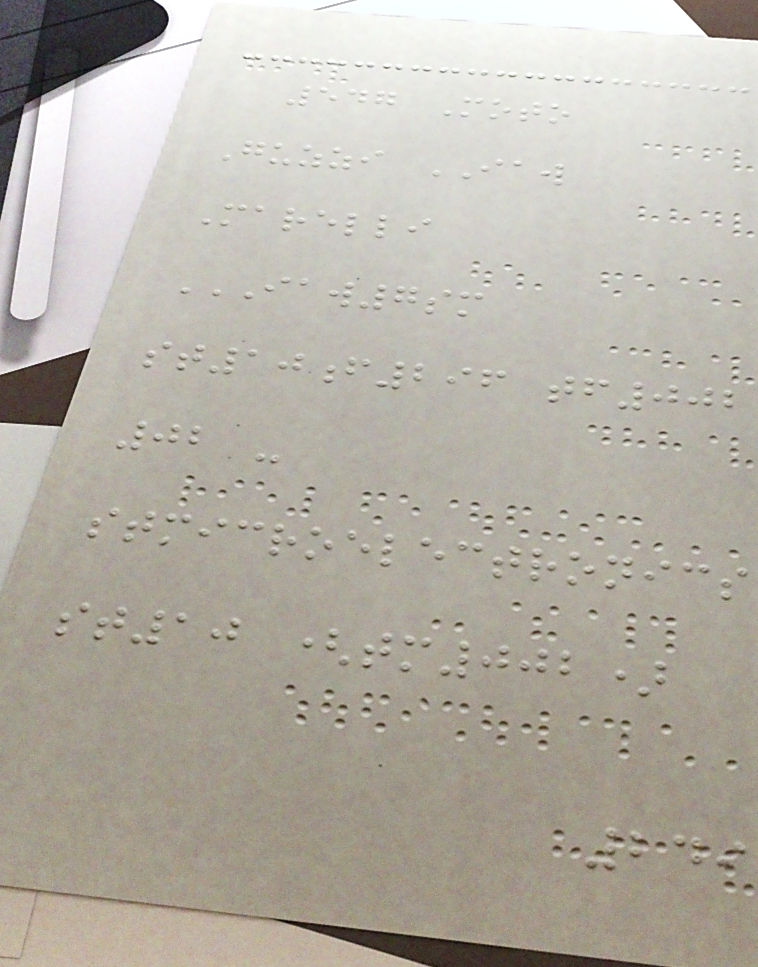547 Moto
Guzzi IAW
Marelli
IAW7SM
ST10F296 TF002
02 -
STMICROELECTRONICS
ST10 (TM002)
249
